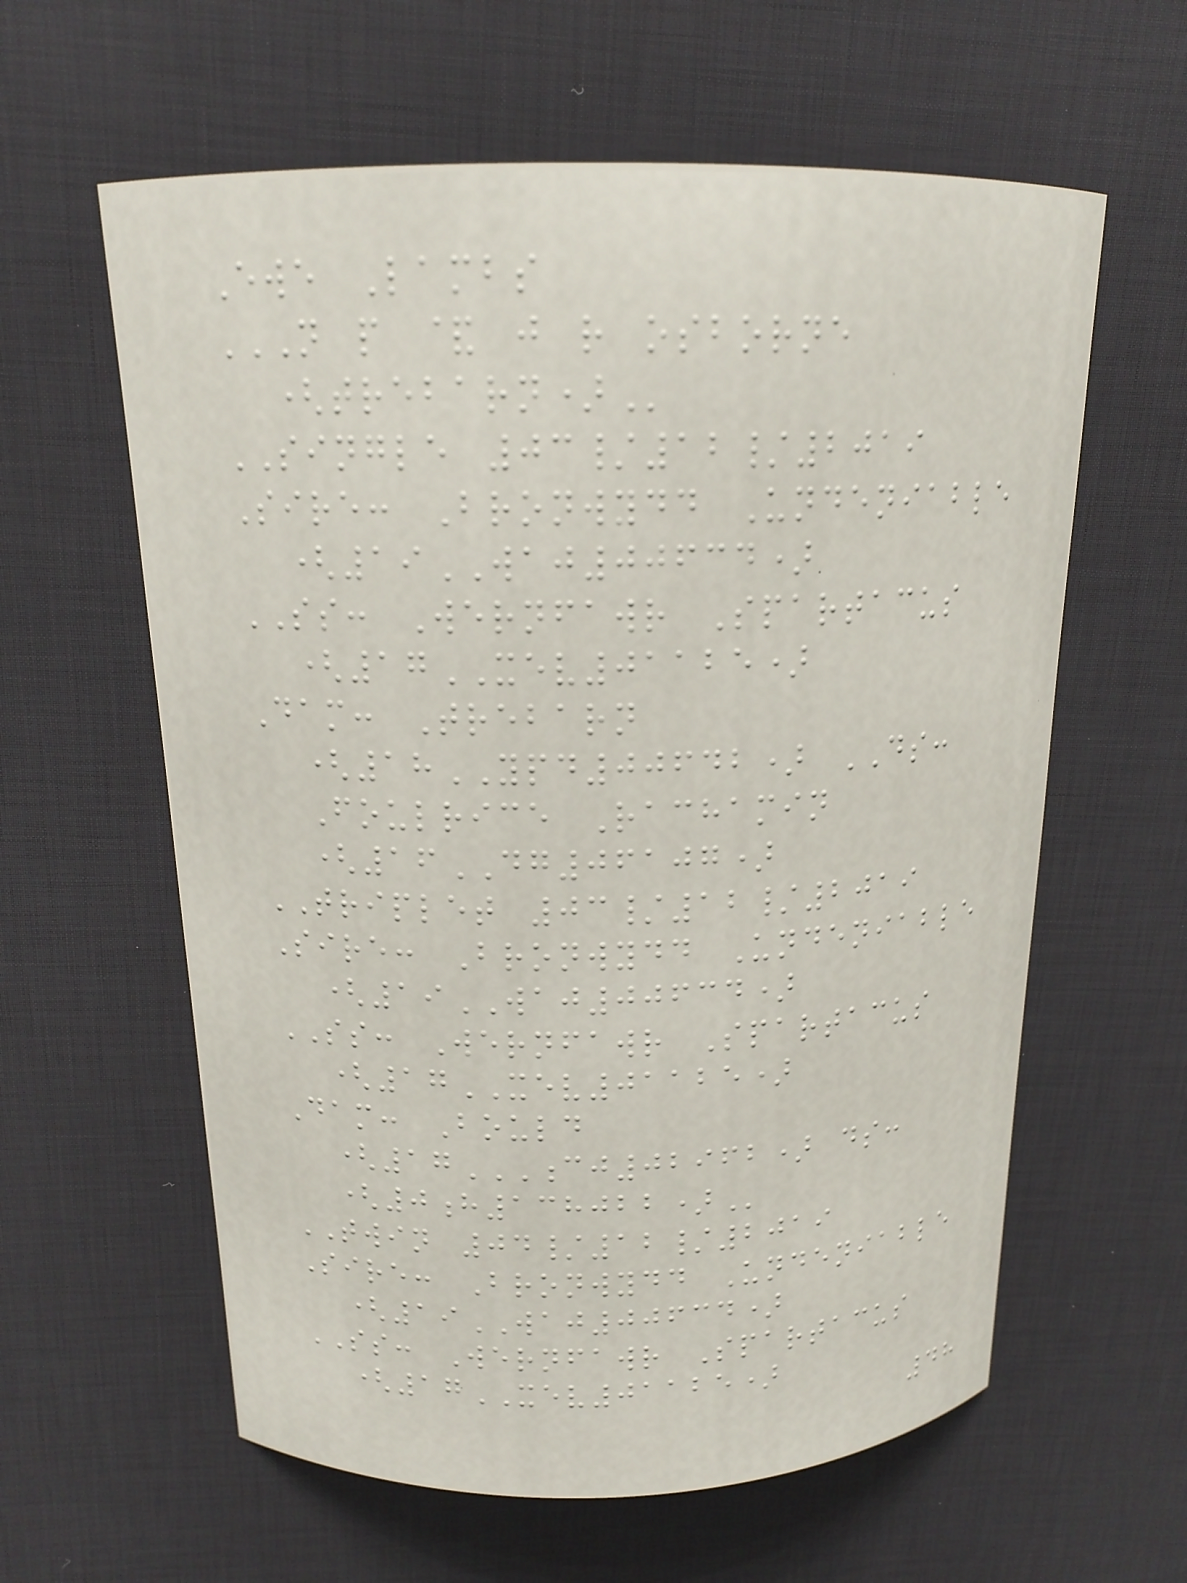Ewe Lambs
N P & J R OSBORNE
(TREBARN)
SINGLE 03/12/2019
Sire: Bronwydd Undeniable
(19WAJ00634)
SS: Wernfawr Spartacus
(17XEV01125)
Dam: Trebarn
(18YPD00642) DS:
Foulrice Rachamin
(16DG06107)
TRIPLET 03/12/2019
Sire: Bronwydd Undeniable
(19WAJ00634)
SS: Wernfawr Spartacus
(17XEV01125)
Dam: Bould
(17CJ02962) DS:
(0H138022)
TWIN 04/12/2019
Sire: Bronwydd Undeniable
(19WAJ00634)
SS: Wernfawr Spartacus
(17XEV01125)
48
